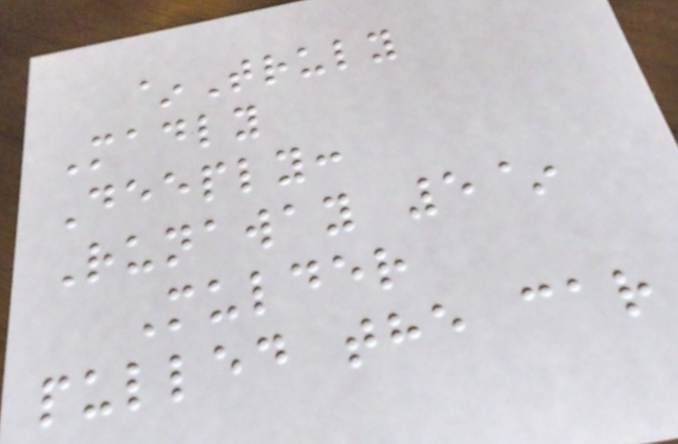~Truly
Madly
Deeply:
Runaway 5~
Mulder
pulled the car
